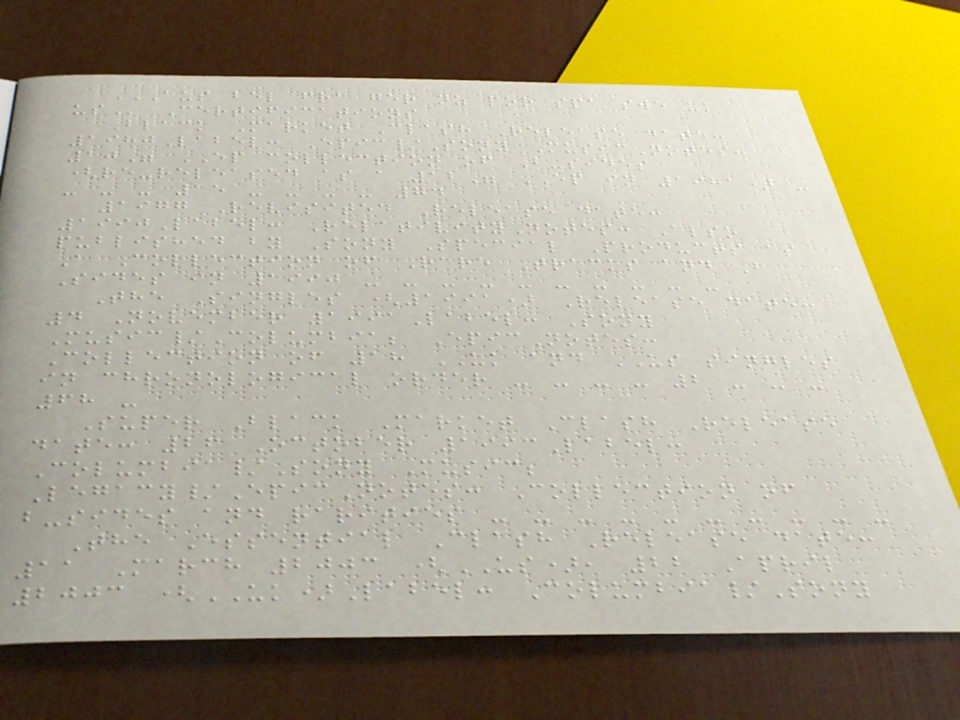AUS BEL FRA GER NZ POR SPA SWE UK
US Certifications
Black Market Clash Release date:
1980Label: Epic/Sony MusicNotes:
10" EP collection of B-sides
(re-released as a 12" EP in 1981) -
- - - 15 - - - - 74
1977 Revisited Release date:
1990Label: RelativityNotes: Also
published by Sony Special Products as
A Collection of Rare Tracks and B
Sides in 1990 - - - - - - - - - -
The Singles (1991) Release date:
4 November 1991Label: Sony
Music/Columbia; EpicNotes:
Collection of 18 UK and US singles
in chronological order - - - - 2 - - -
68 -
Super Black Market Clash Release
date: 26 October 1993Label:
Columbia/Sony Music;
Legacy/EpicNotes: Collection of
b-sides and rarities - - - - - - - - - -
The Essential Clash Release date:
11 March 2003 (US), 22 April
2003 (UK)Label: Columbia/Sony
